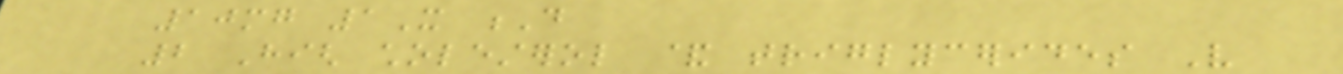10mg 1X D
2 High cholesterol & triglycerides Very
